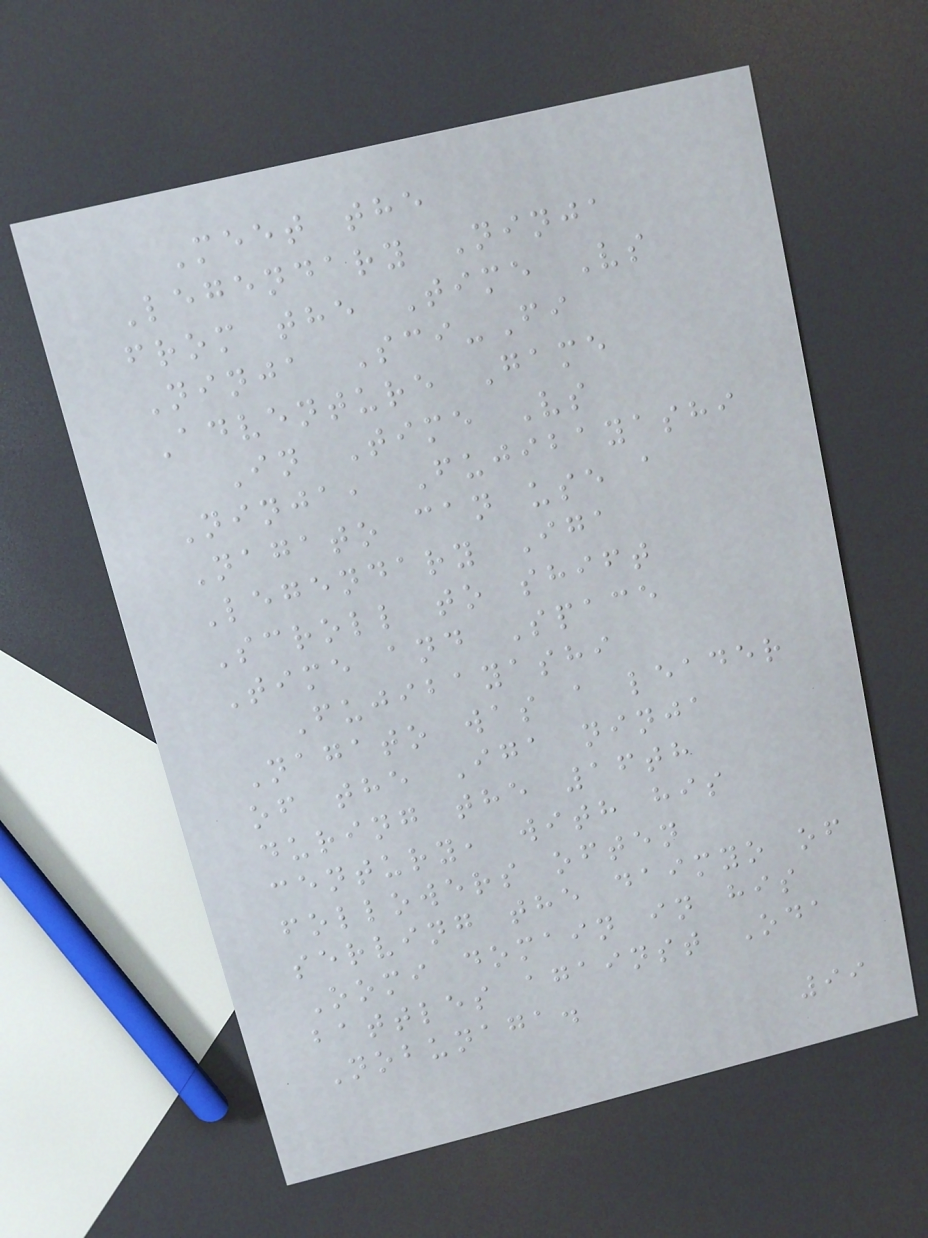Meet the
Legendary Ninja
from the Time Vs
Ninja Sci-Fi
Adventure Game
In Time Vs
Ninja, Fujibayashi
Nagato can use a
Legendary Iga
Scroll to shift
Time and Space
Fujibayashi
Nagato was a leader
of the Iga ninja
during the 16th
century, with his
followers often
serving the daimyo of
Oomi domain in his
battles against Oda
Nobunaga.
99
